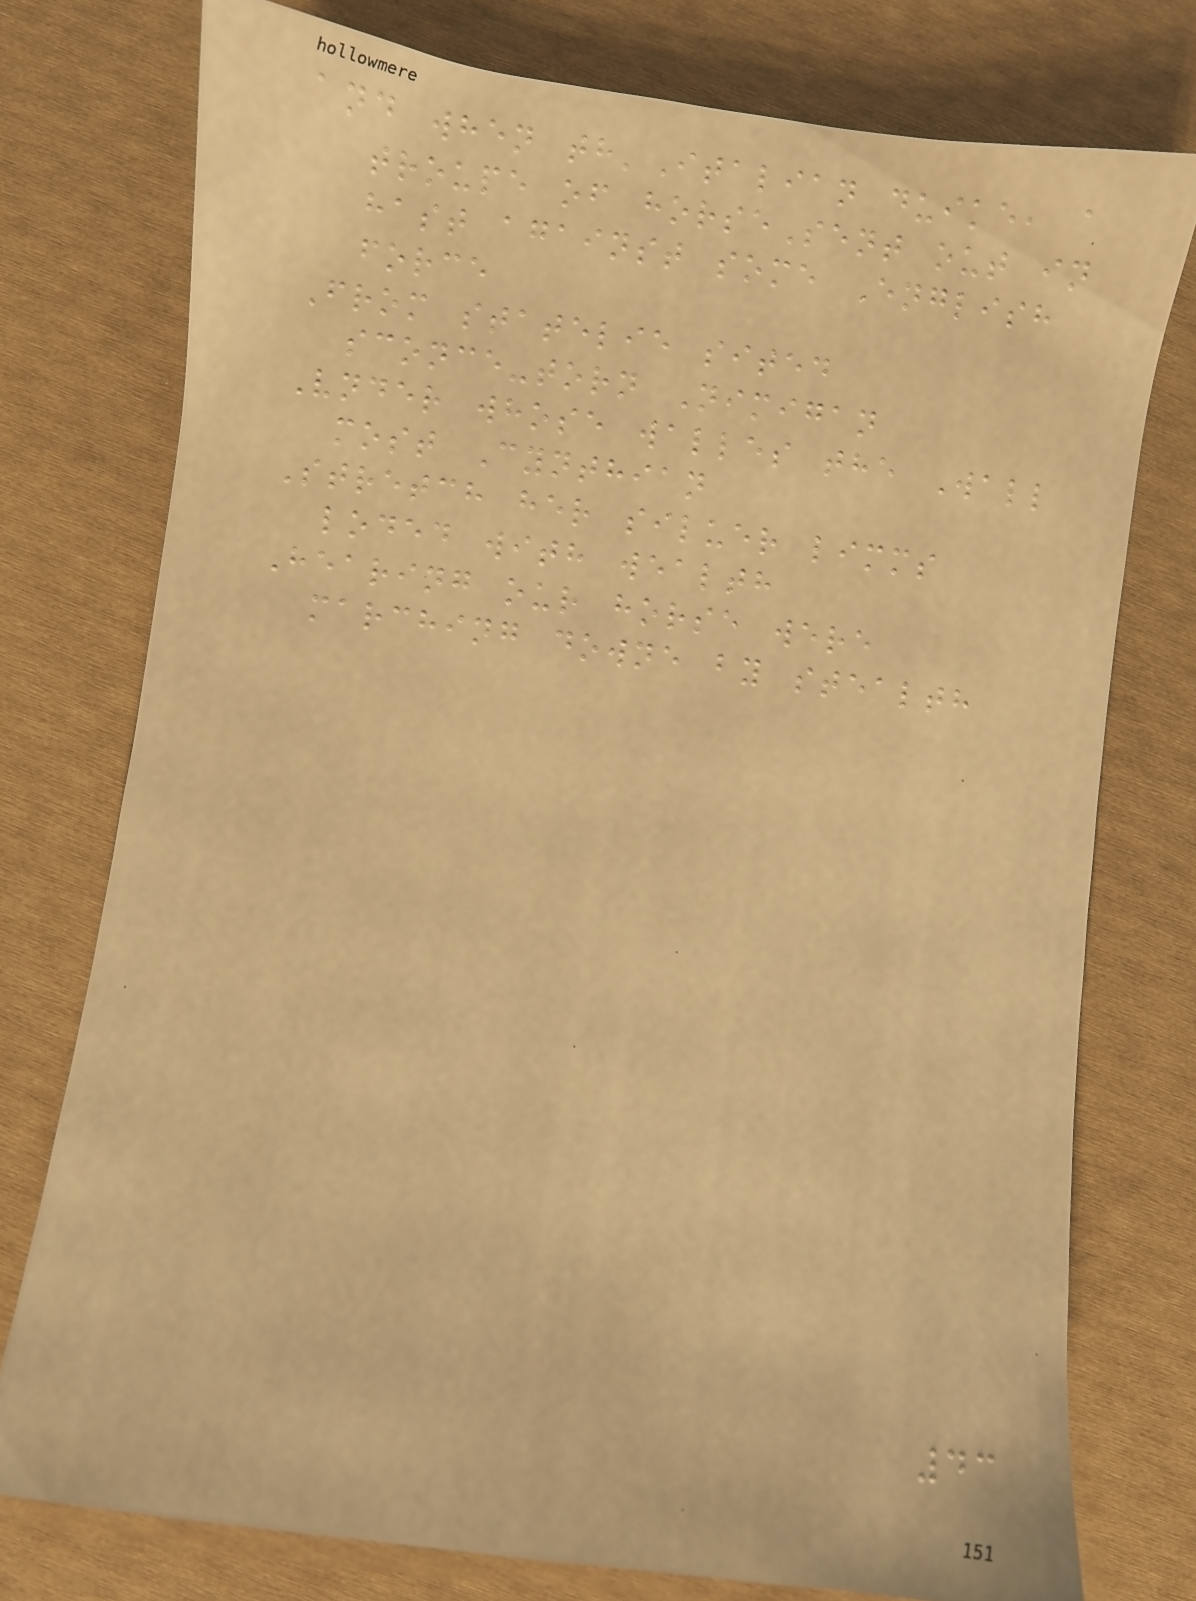and when th'Italian duike, a
troupe of horseSent out in
hast against some English
force
From statelie sited
sconce-torn Nimigan
Vnder whose walles the Wall
most Cynthian
Stretch her siluer limms
loded with wealth
Hearing our horse were
marching downe by stealth
43
